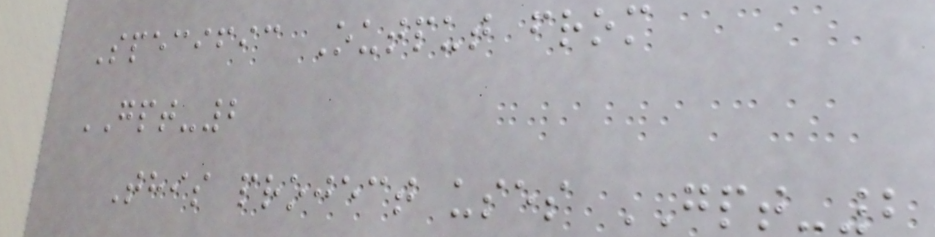Specific Output from
GPT-2
This project uses GPT-2
